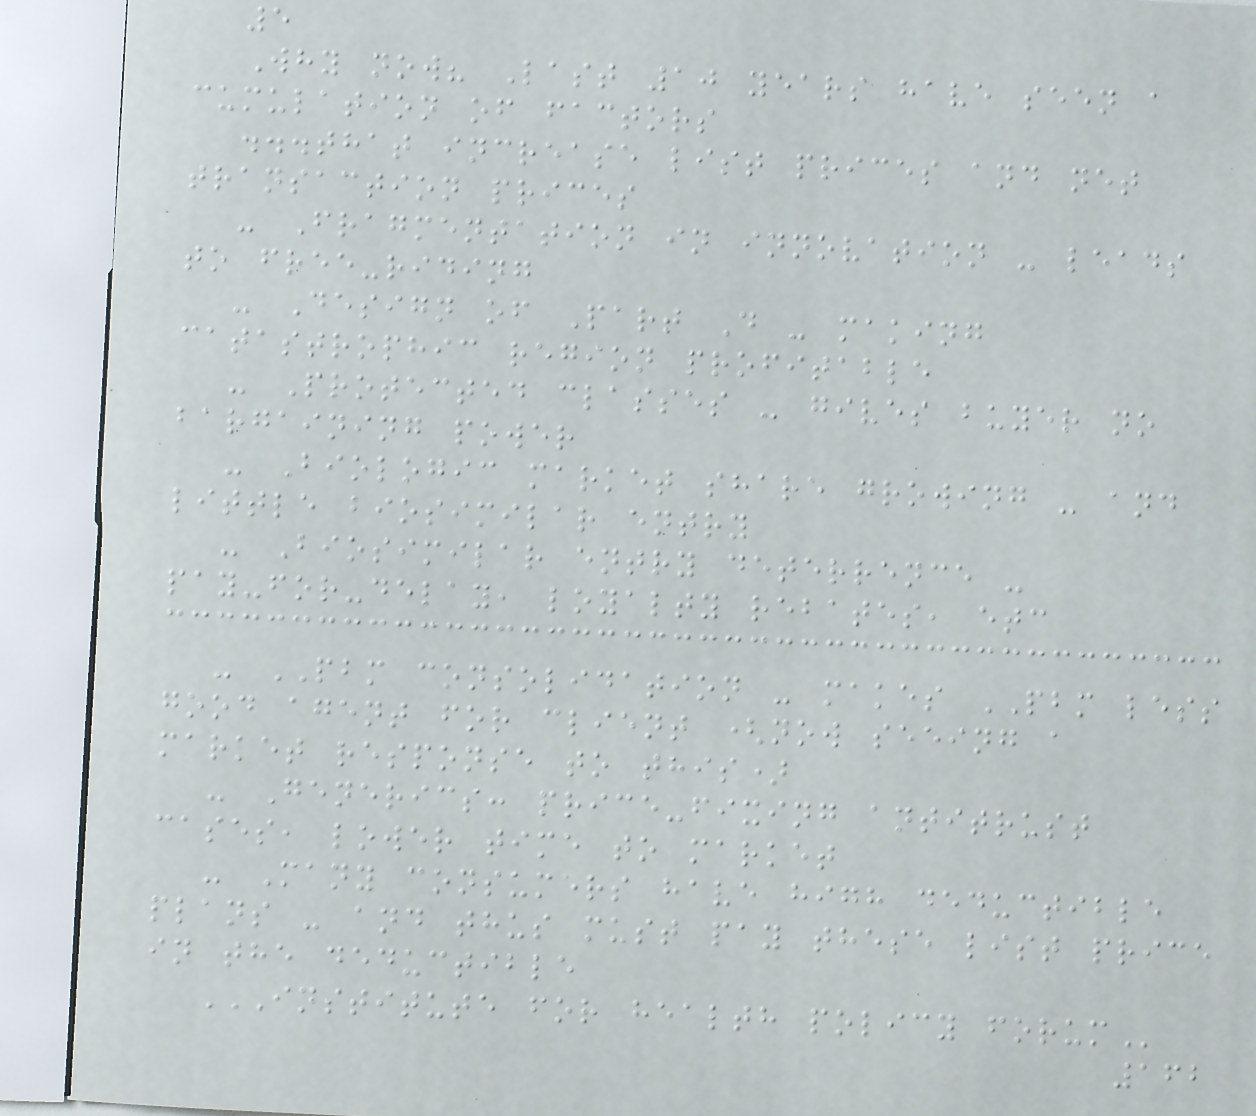5
Why now? Last 10 years have seen a
cumulation of factors
...that increase list prices and net
transaction prices
- Fragmentation in innovation - leads
to free-riding
- Design of Part D - making
catastrophic region profitable
- Protected classes - gives buyer no
bargaining power
- Biologic market share growing - and
little biosimilar entry
- Biosimilar entry deterrence -
pay-for-delay, loyalty rebates, etc
- PBM consolidation - makes PBM less
good agent for client (now seeing a
market response to this)
- Generics: price-fixing antitrust
cases, lower time to market
- Many consumers have high deductible
plans - and thus must pay these list price
in the deductible
INSTITUTE FOR HEALTH POLICY FORUM
162
